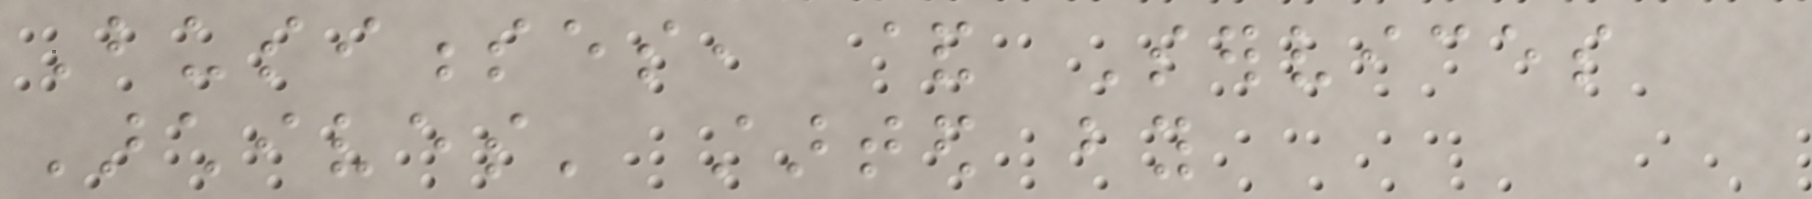Businesses, & Services
Archives' started by
